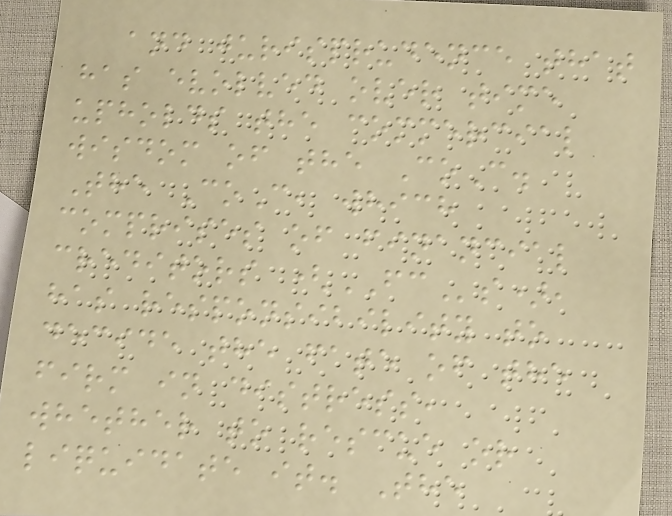and jurisprudence that
has evolved over time
upholds the commercial
wisdom of the CoC.
The CoC, which
comprises of financial
creditors (FCs),
has responsibility to
decide the fate of the
firm in distress,
whether to rescue or
liquidate it. The
